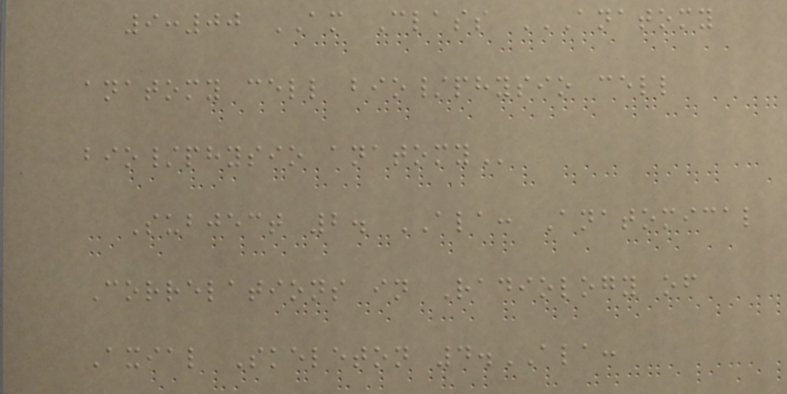9:00 AM Class ANATOMY
ANATOMY CELL BIO/PHYSIO CELL
BIO/PHYSIO ANATOMY
Subject 2. ALA: Anatomical
Correlations in Radiology of
Axial Skeleton 4.ALA:
